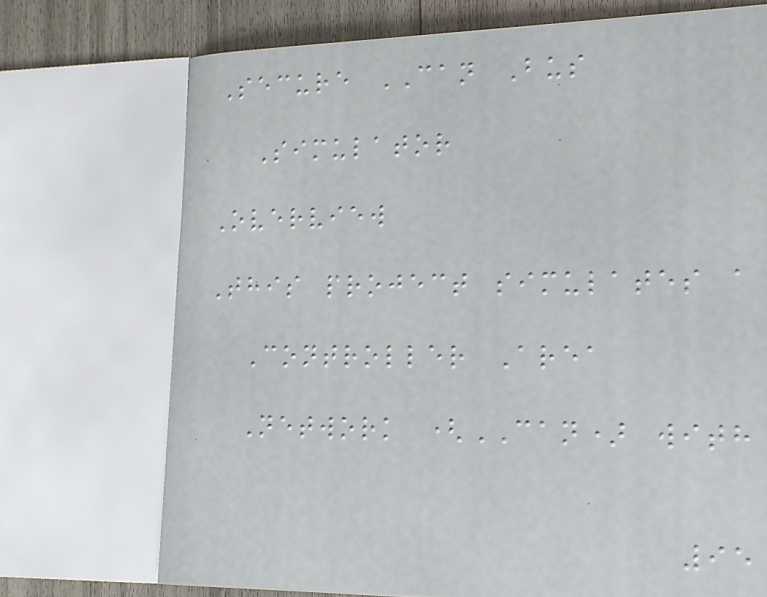Secure CAN Bus
Simulator
Overview
This project simulates a
Controller Area
Network (CAN) with
95
